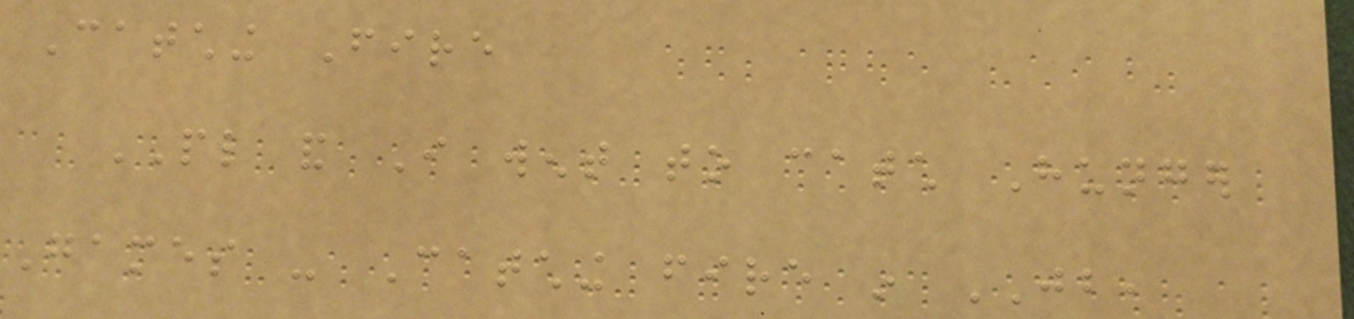Catching Fire
PL and I went to catch Hunger
Games - Catching fire in JB,
